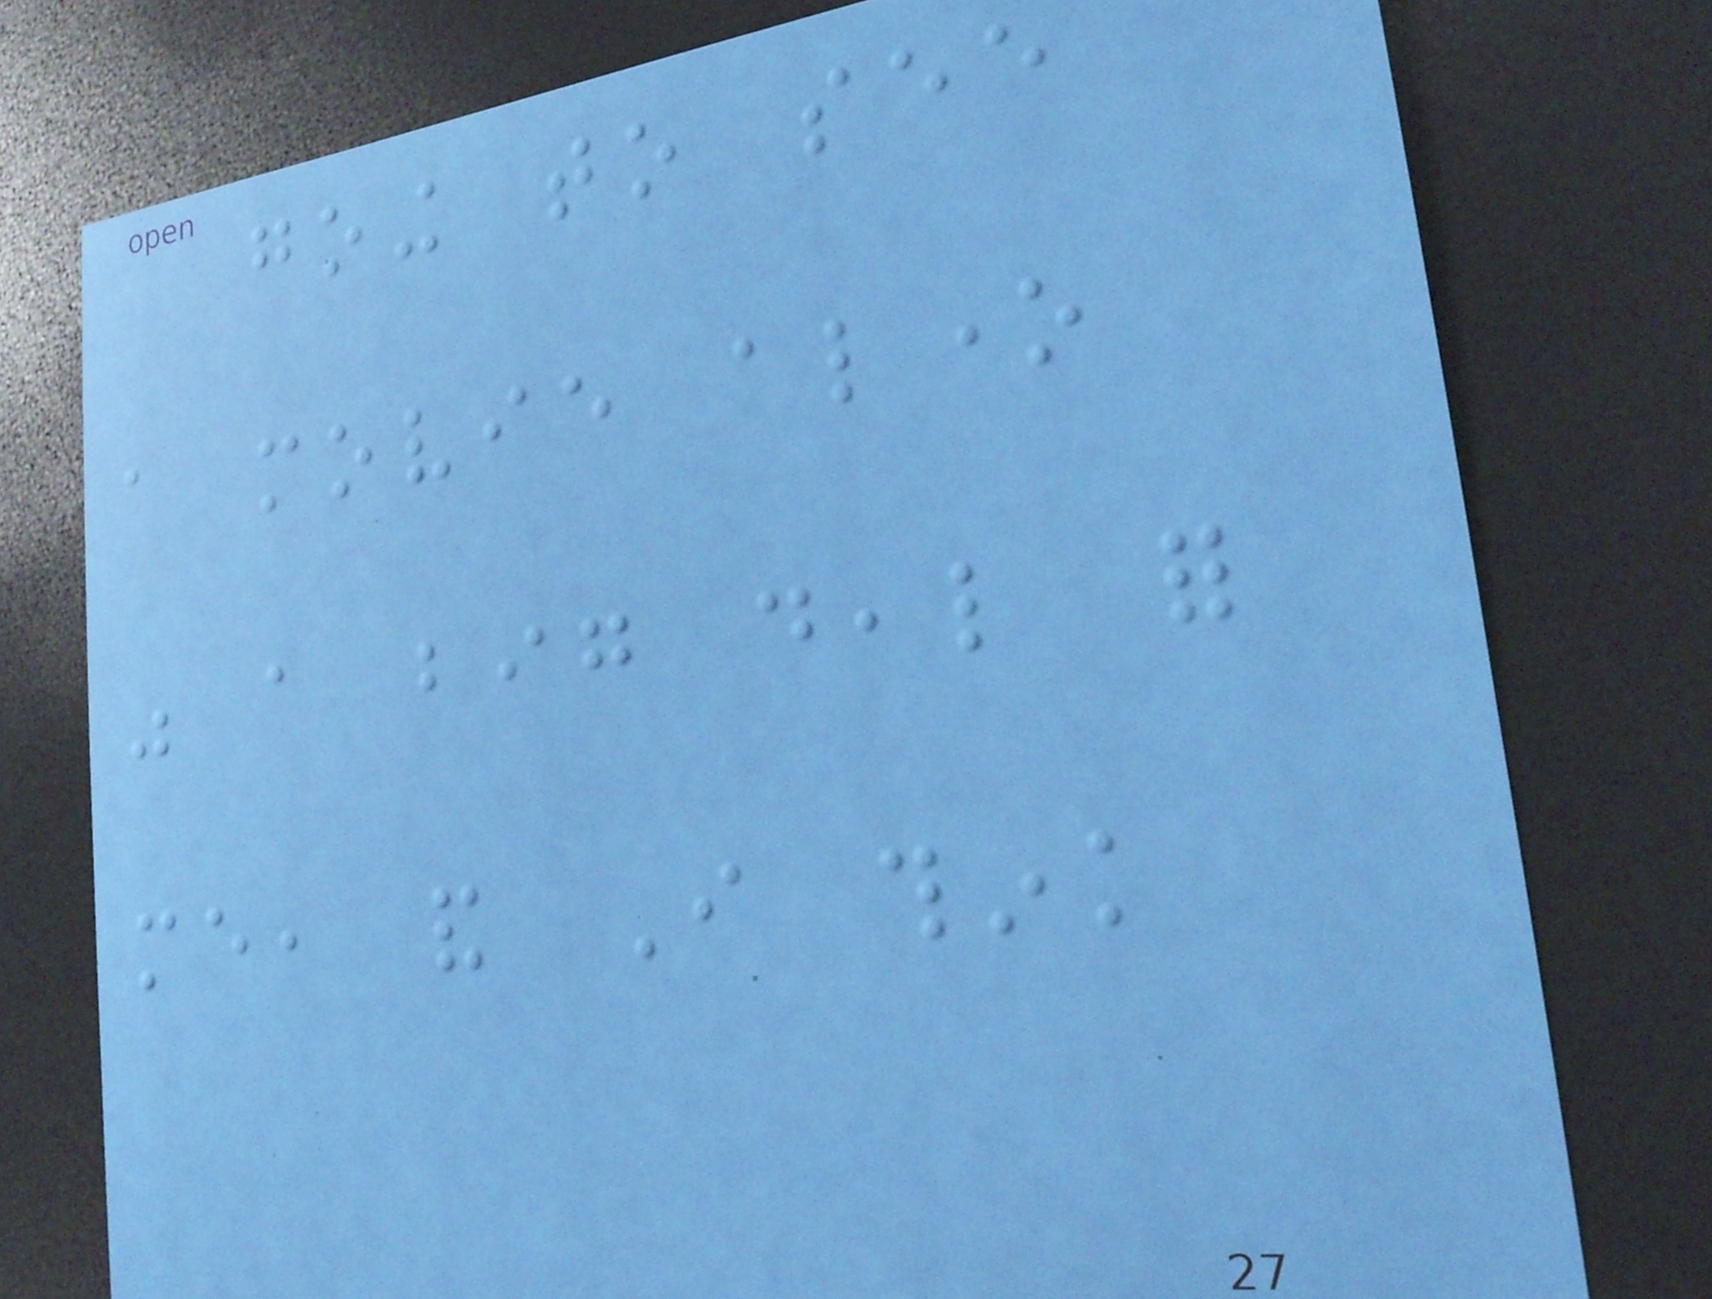going to see
a movie alone
was a big deal for
me, and I think
